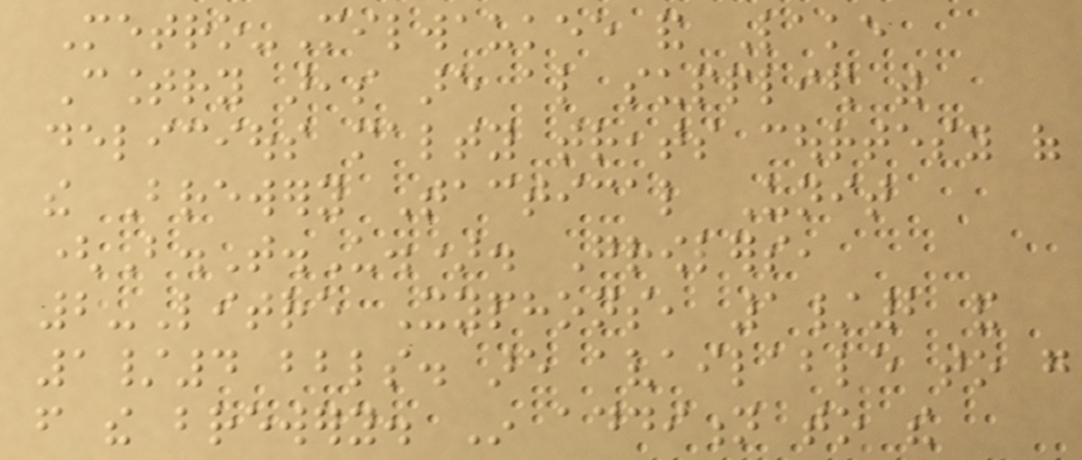Metro-Milwaukee and Lake
Country areas are also supplied with
delicious malty treats courtesy of
the Brewery Tactical Unit
(B.T.U.). Growlers,
2-Litre Xyphons, 1/2 and
1/4 bbls. are available to go
from the brewery. In addition to the
